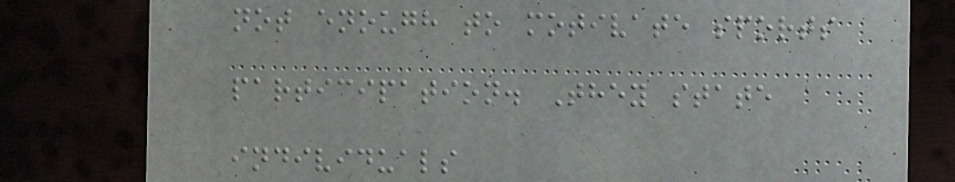not enough to motivate sports
participation. They state
individuals
